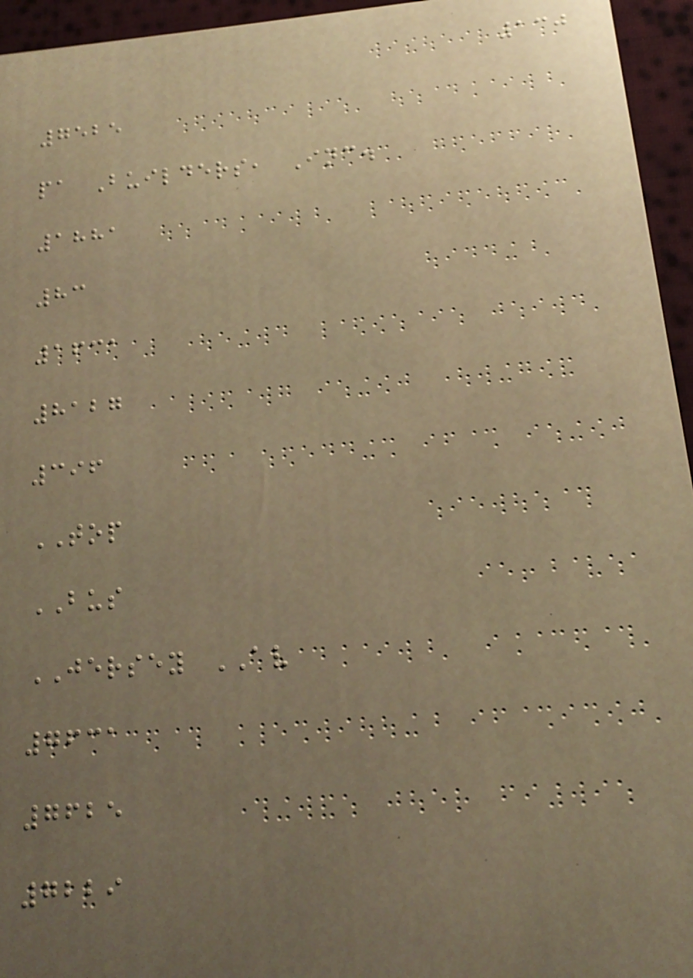130
7525
pa Builders, Inc.
1881
83
1631
8127
396
TOP
BUS
JERSEY AV
7631
7625
7229
